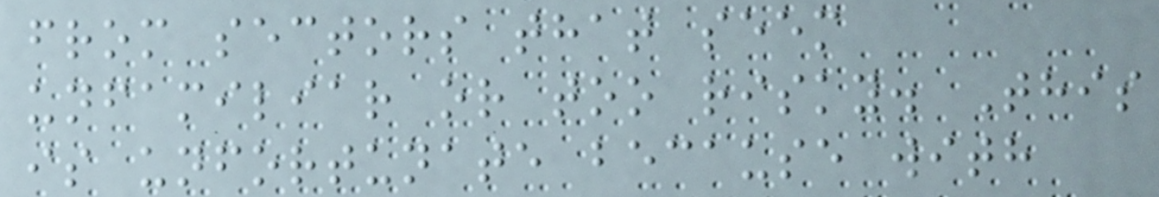from sectors that seem
unfamiliar or too risky. This
is unfortunate because with
